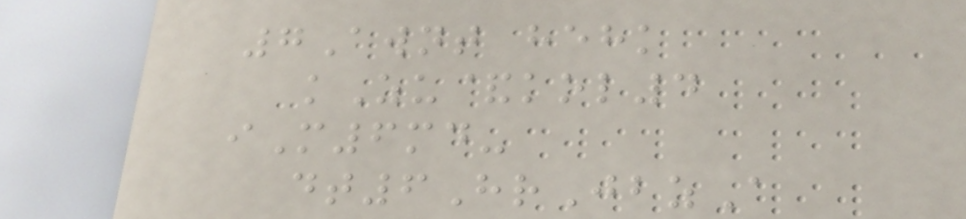7Awnt hehk
kZu&kol4
iM6md-
dt6HrJbzA
